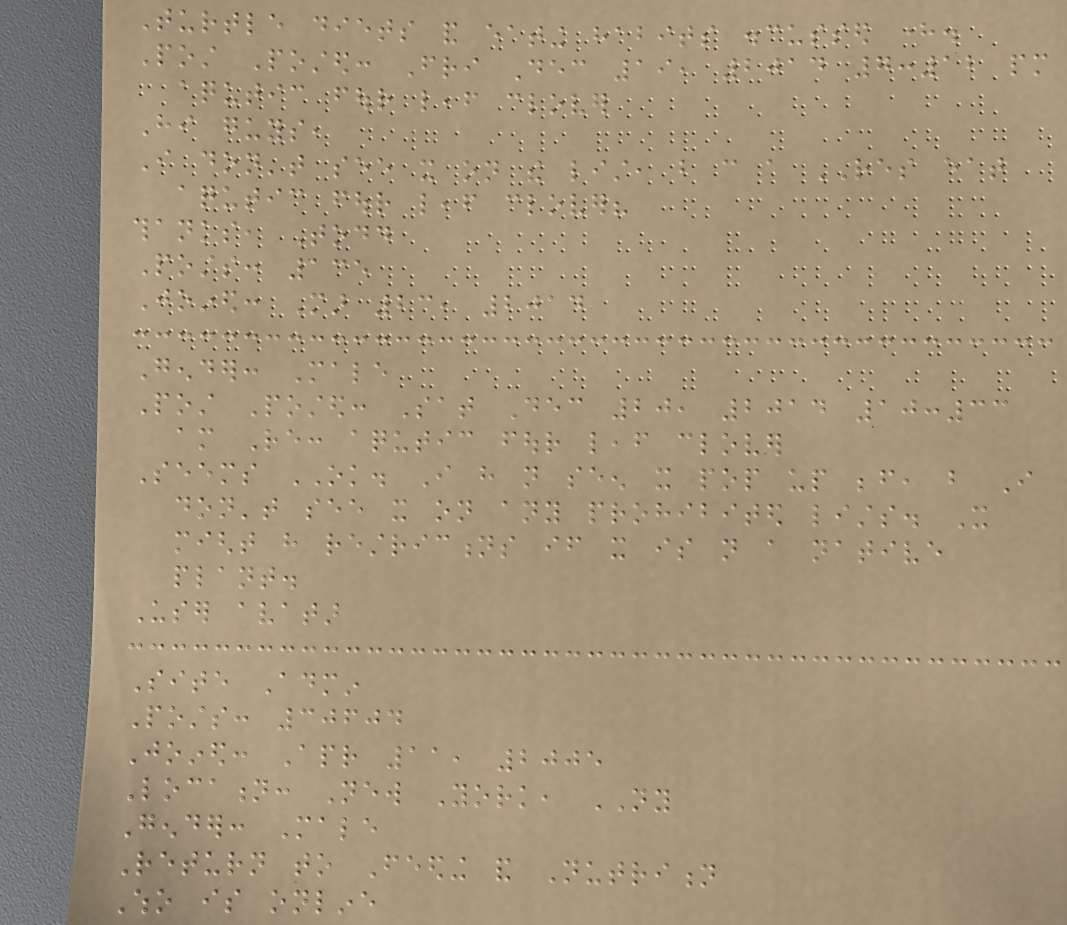Turtle diets and eating habits discussed here.
Post Posted: Fri Dec 19, 2014 7:12 pm
aqutic four leaf clover
Hi guys,
I don't see it on the list, but can a RES eat
aqutic four leaf clover?
thanks, Todd
Posts: 135
Joined: Mar 23, 2014
Gender: Male
Post Posted: Sat Dec 20, 2014 10:33
am Re: aqutic four leaf clover
Seems OK. I have not seen it pop up before, but I
don't see it on any prohibited lists. It
might have restrictions if it is not a native
plant.
User avatar
Site Admin
Posts: 30604
Joined: Apr 11, 2005
Location: New York, NY
Gender: Male
Return to Feeding and Nutrition
Who is online
